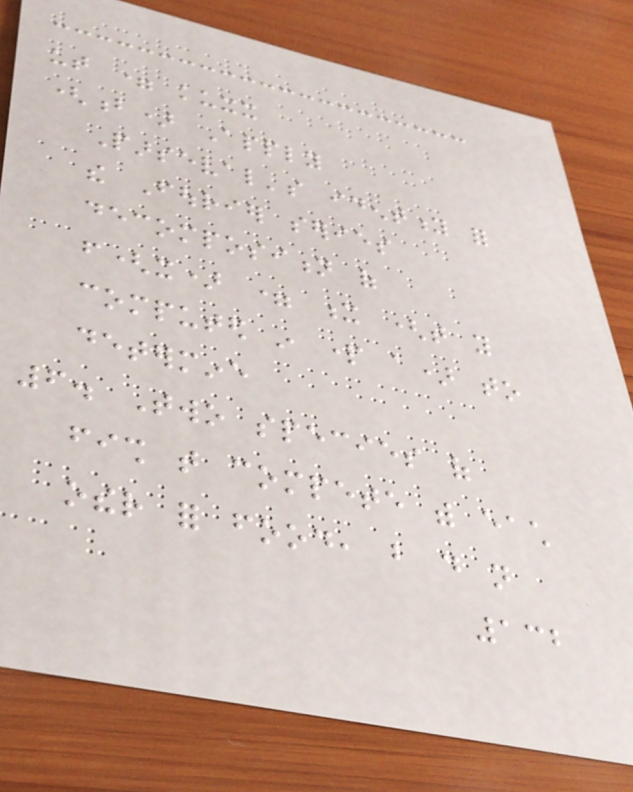ut = kuxx
(b) Apply
Parseval's identity for
the Fourier series
decomposition of
f(x) = x (that you
computed in part a) to
determine
6. Two species of
fish that compete with each
other for food, but do not
132
